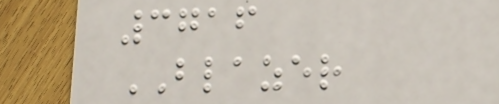3716
BLAZER
